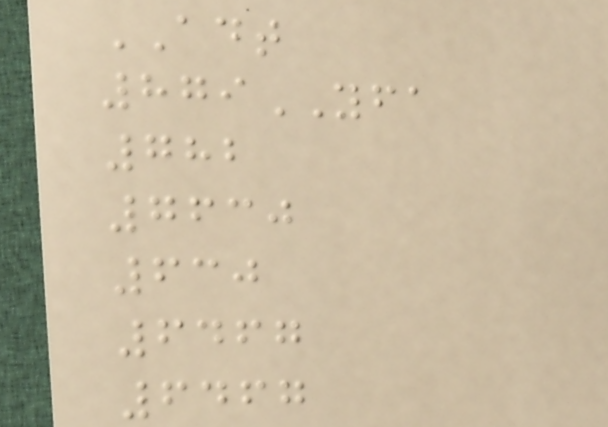ADT
879YFA
782
7630
630
6467
6467
